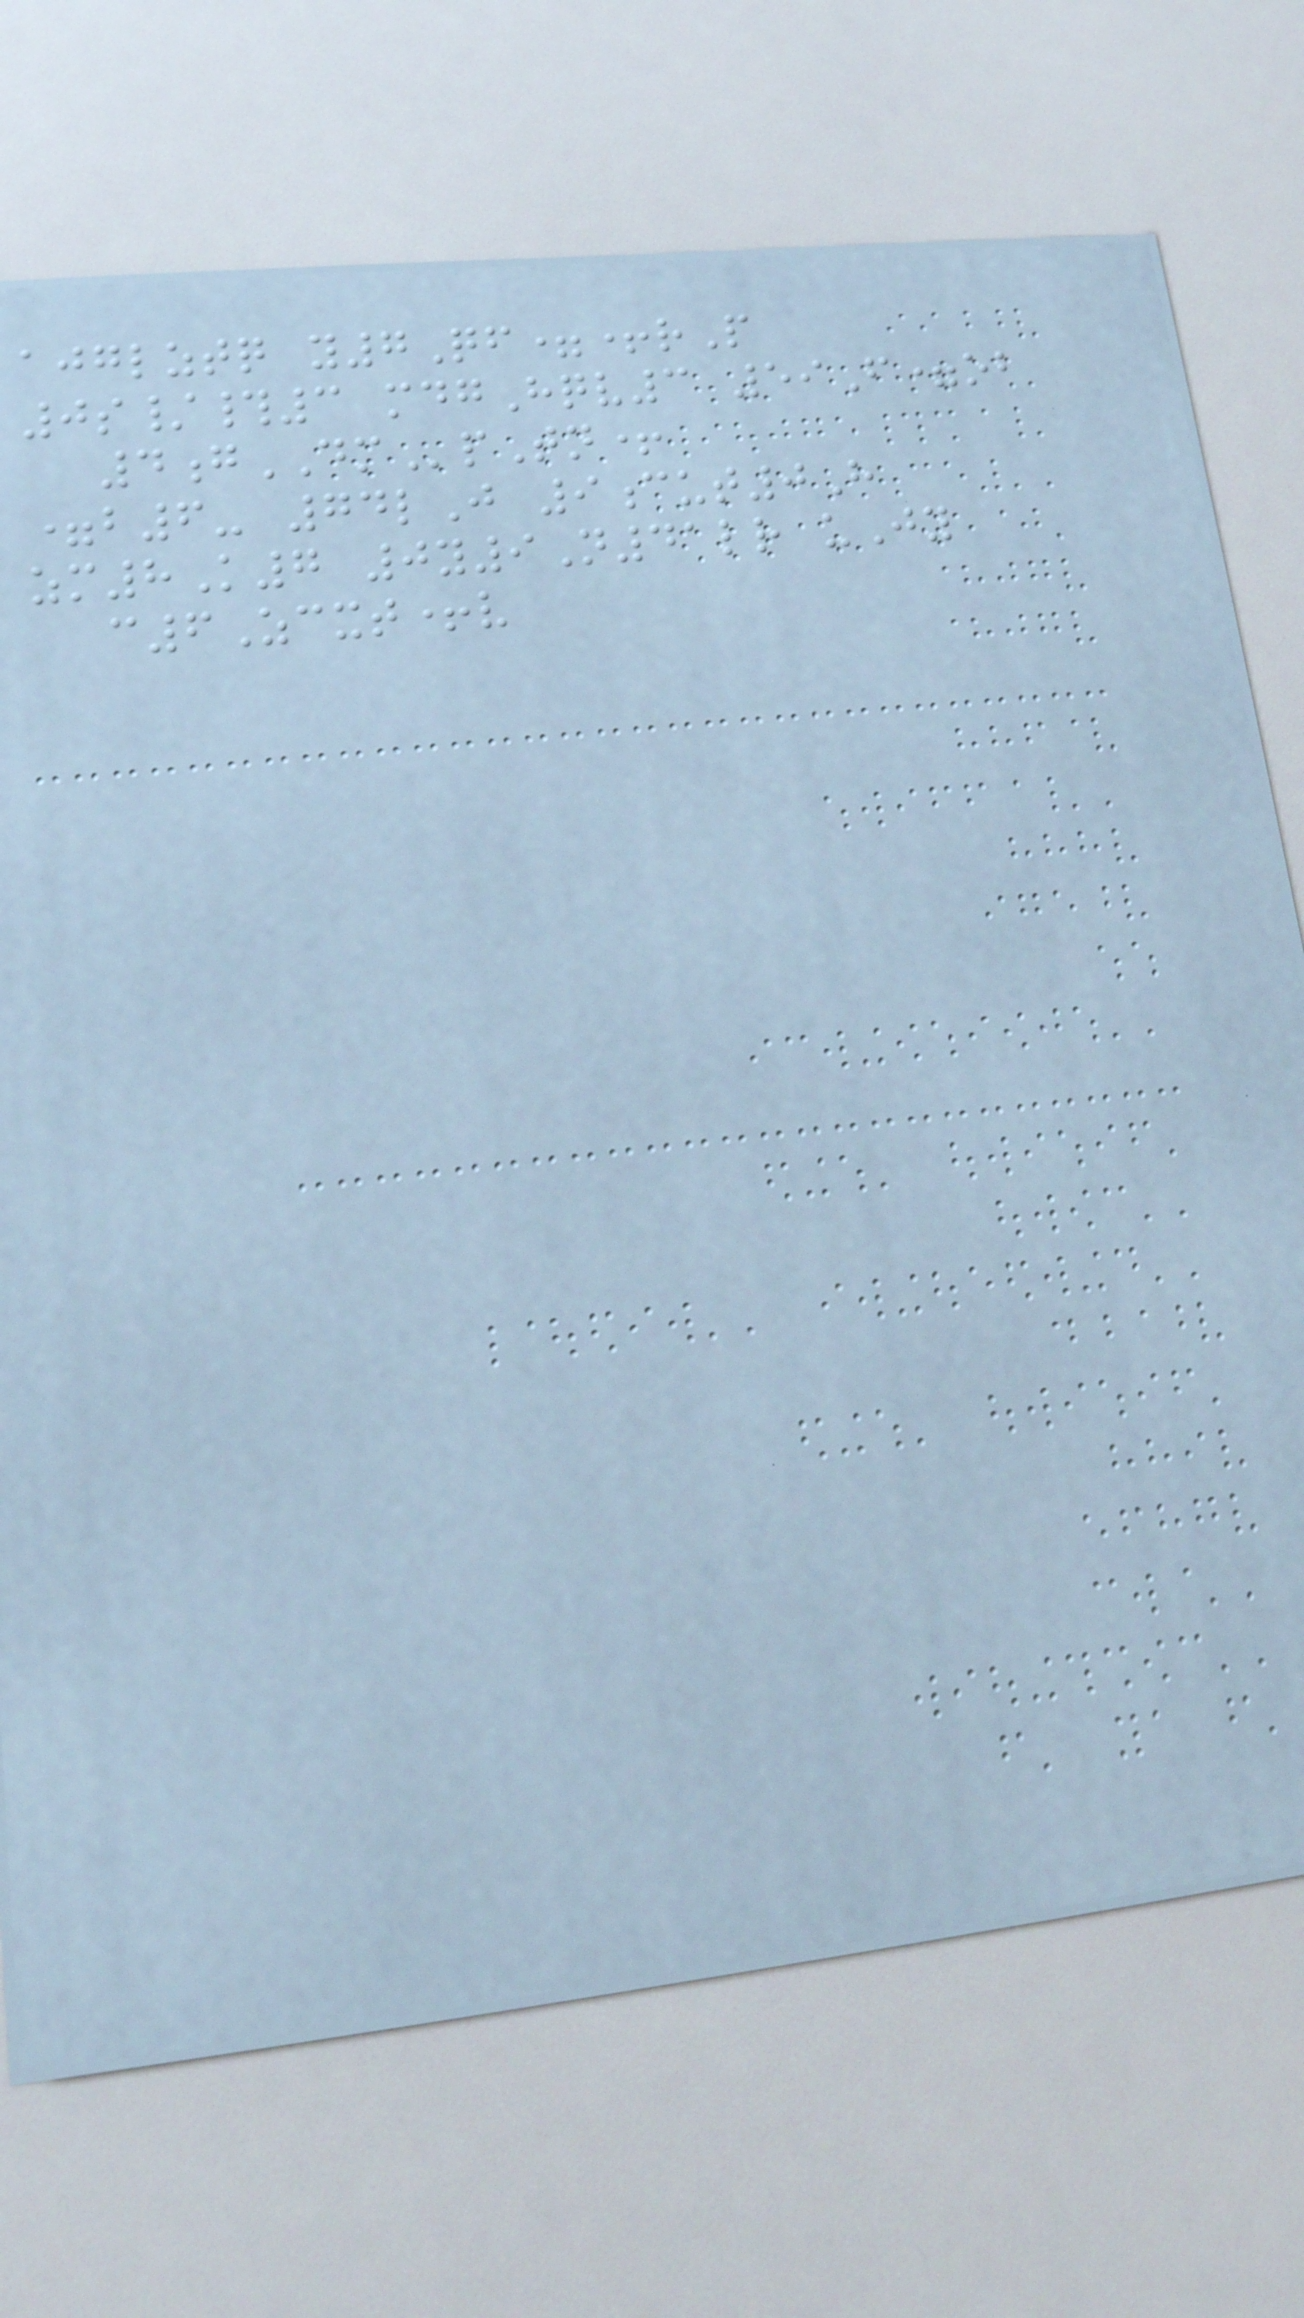ajglztq y7Qf=+rP
0s/#3 mdgHqv3 59F=ob
4gDMpTn+
=b6- 74lJ 9cut0H
zm8K7 0y9N41lr uJy
c6Zcxt+v
